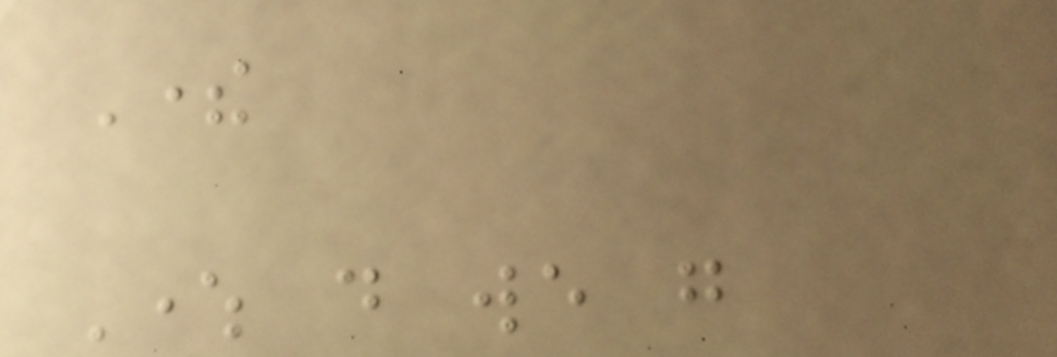There
Where do we go
